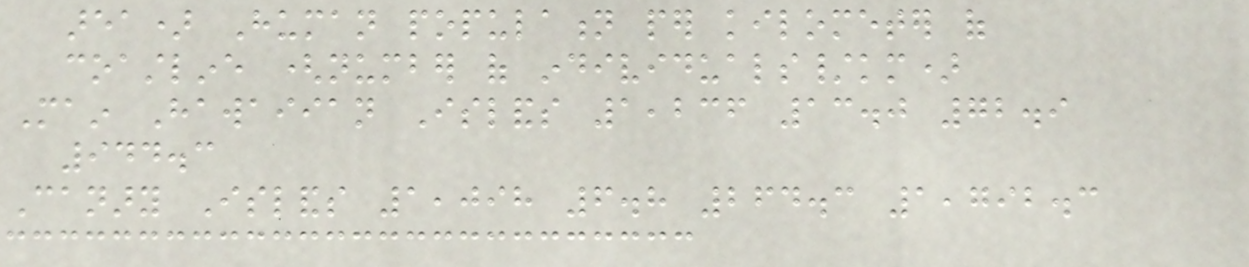area) Human population per kilometer of
coastline (number of individuals/km)
Main Hawaiian Islands 1,236 13.0 72.9
944.3
Canary Islands 1,098 6.8 264.3 1,792.3
